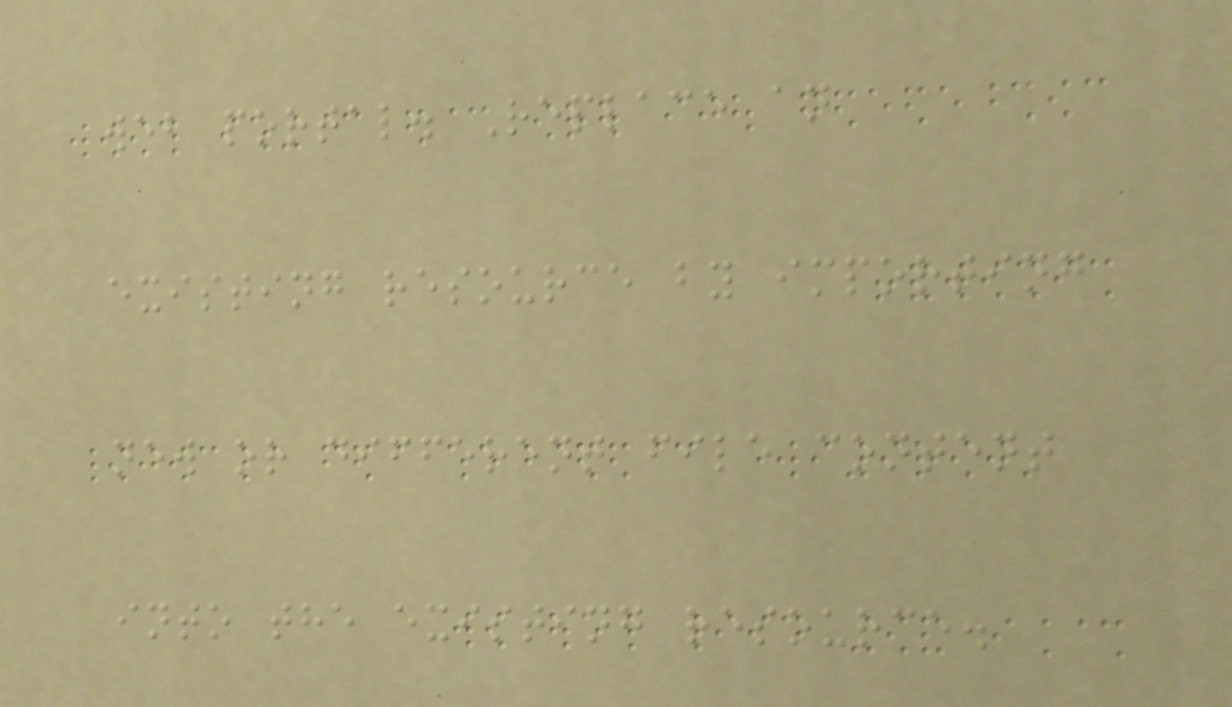web portal. Replace an
existing resource by importing
new or different file content
into the existing resource.
